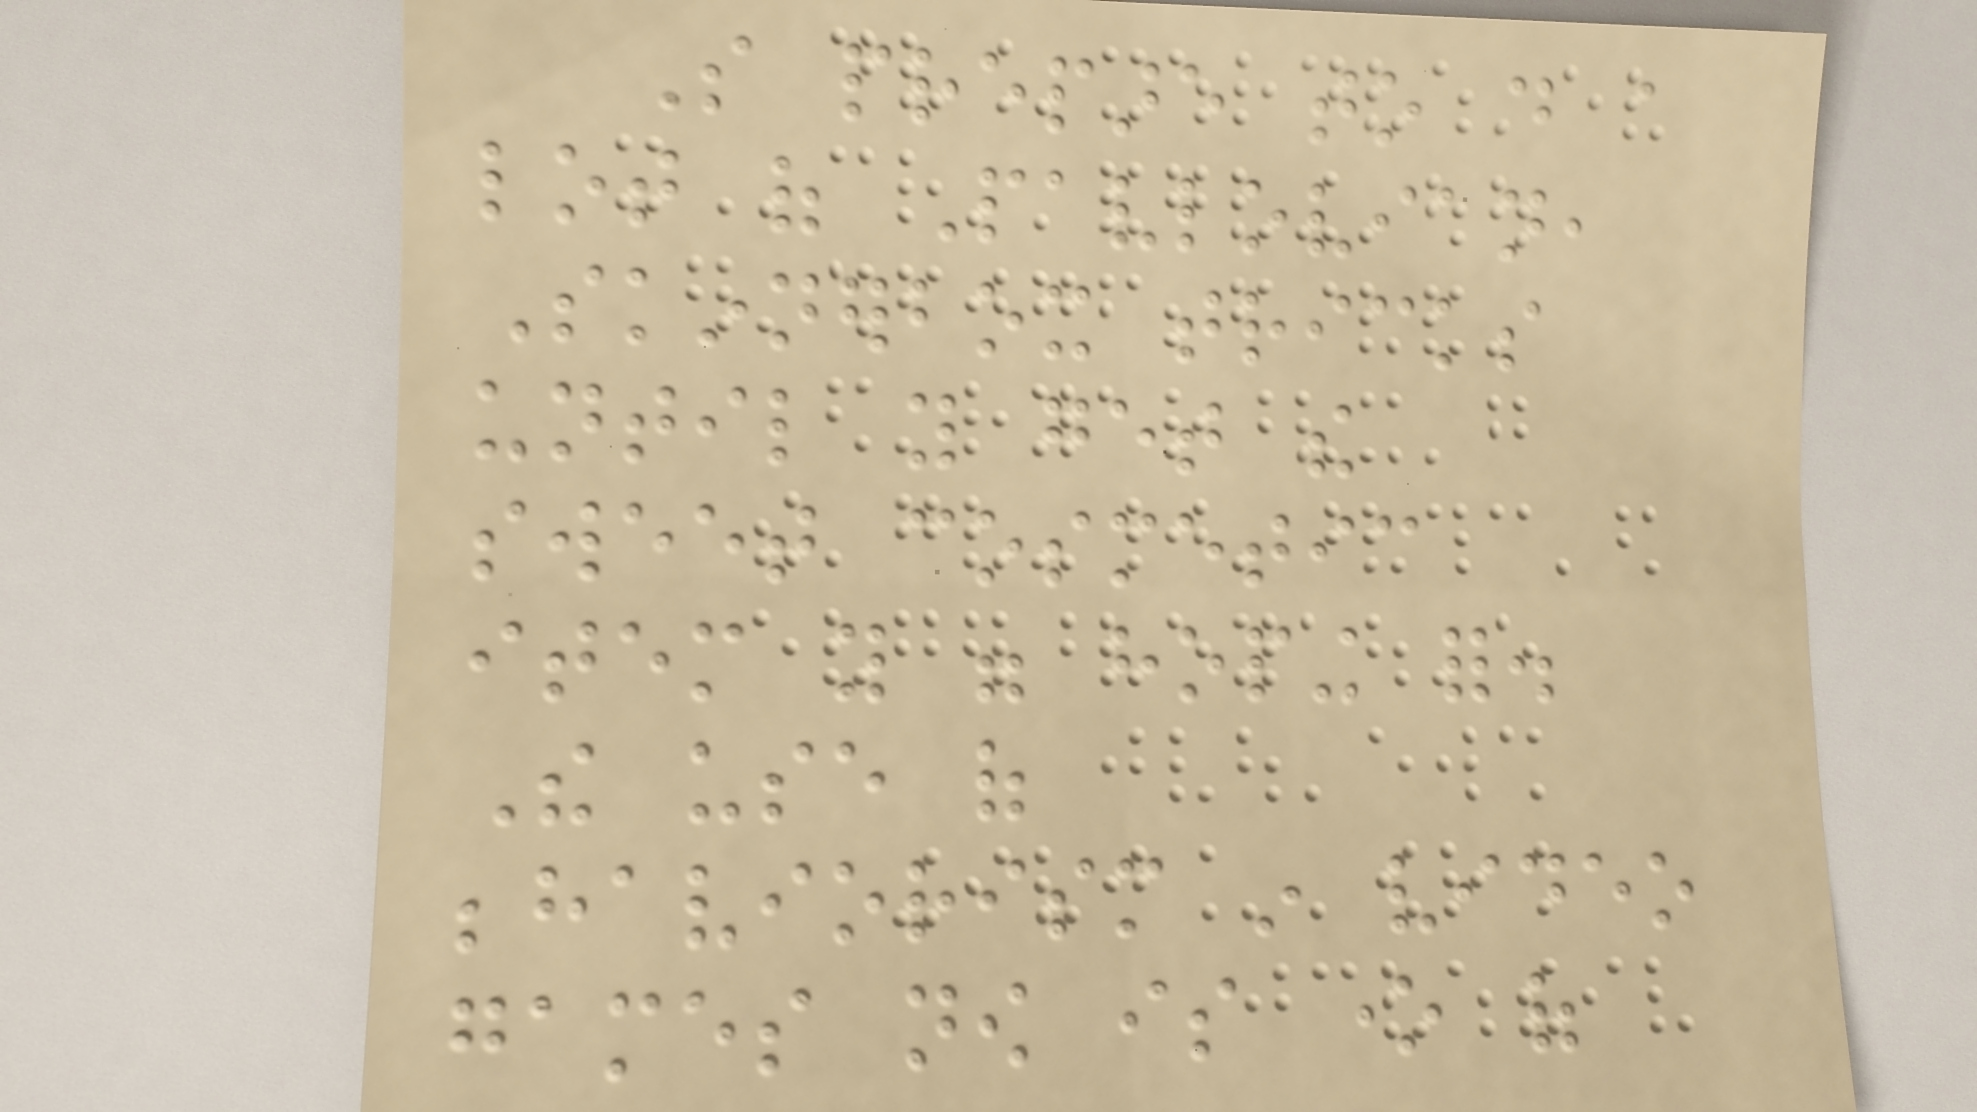So prepare to do a
lot of Pavlovian,
Skinnerbox tricks
until you get the
sweet cosmetic
item you were hoping for.
The use of
behaviorism in video
games now is one of
